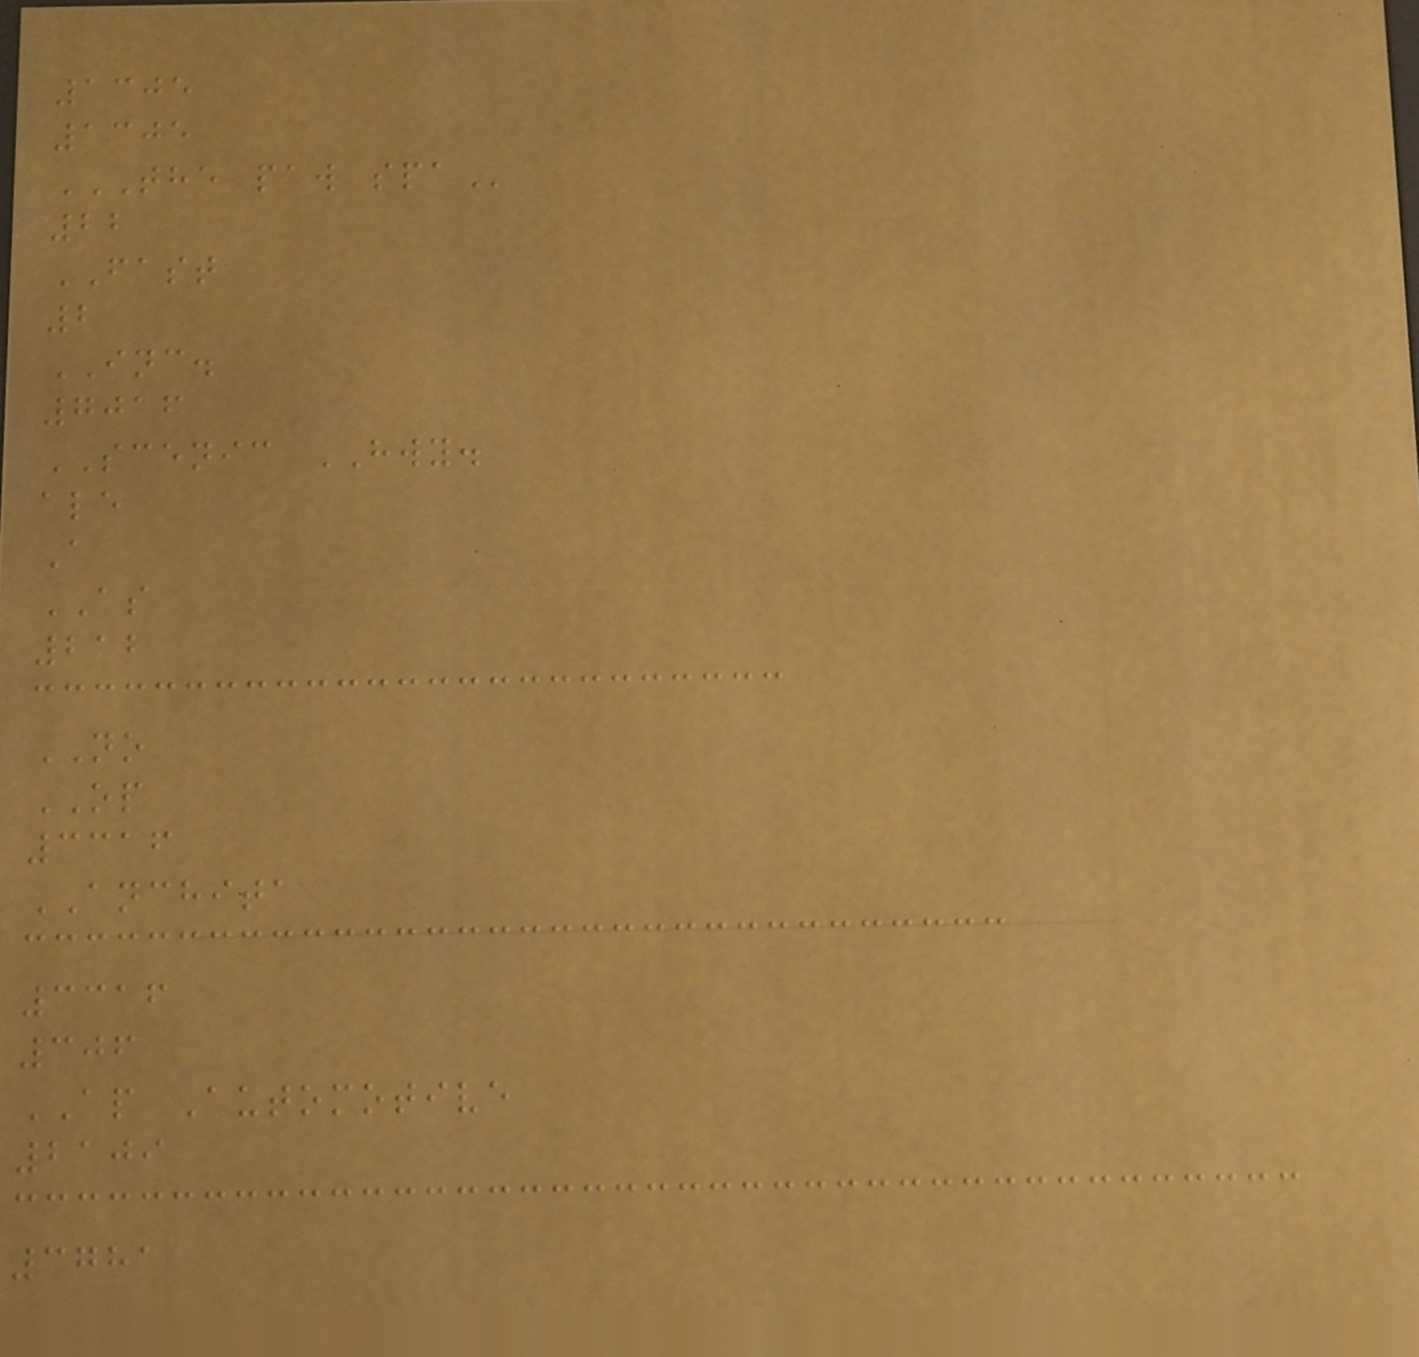1305
1305
THE PAW SPA
22
FAST
2
INC.
7016
SCENIC HWY.
ale
A
AS
212
NO
OP
3316
ANCHITA
3316
306
AP Automotive
2109
3781
